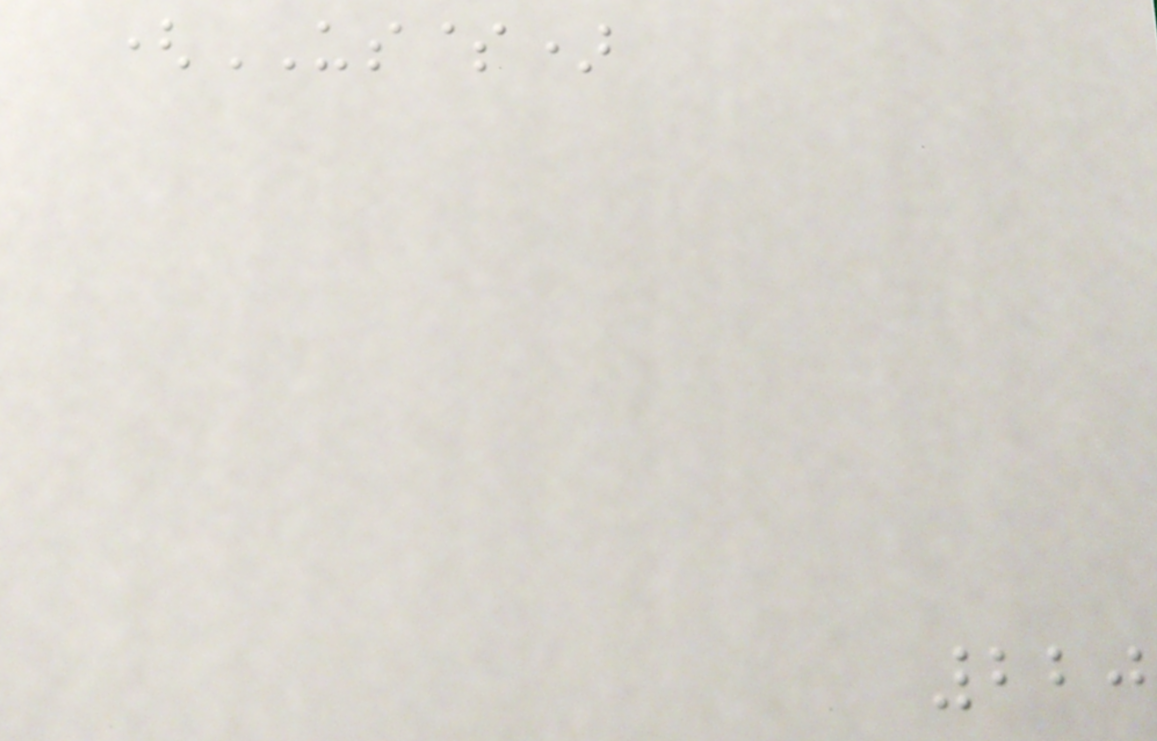(US$)
220
